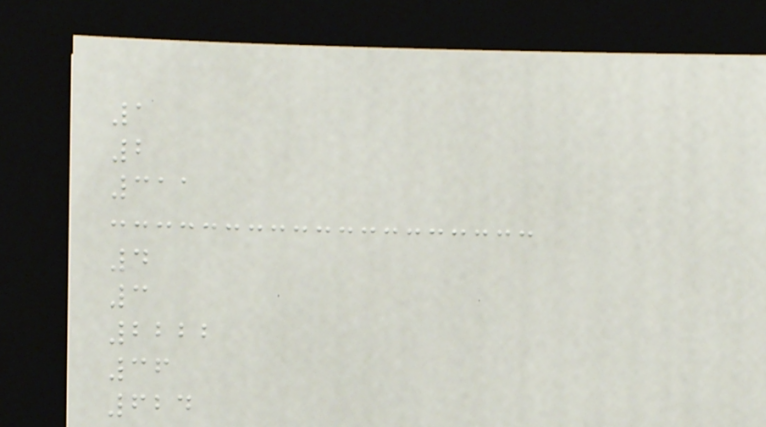1
2
311
4
3
2222
36
624
